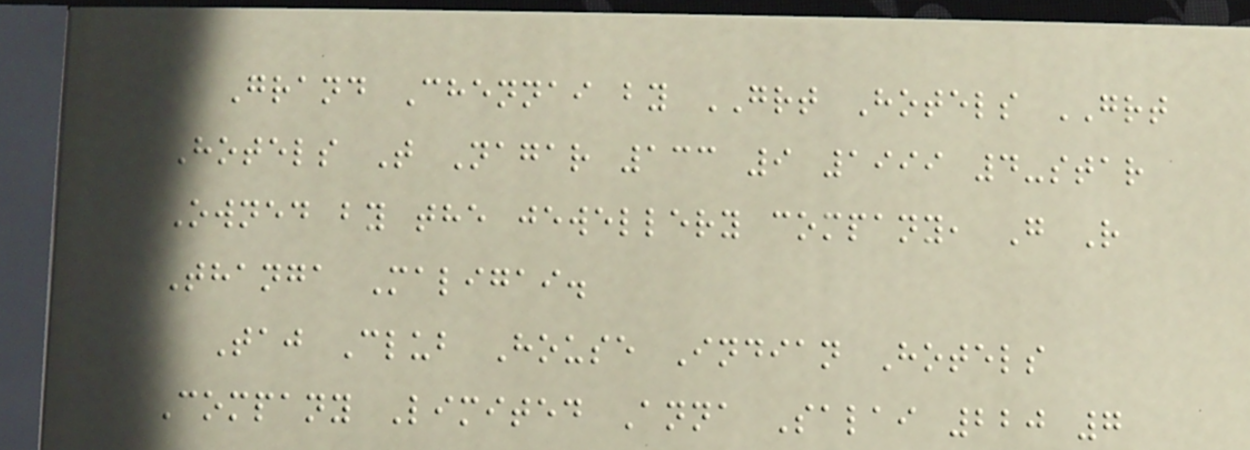Grand Chennai by GRT Hotels GRT
Hotels T Nagar 133 9 1999 4-star
Owned by the jewellery company, G R
Thanga Maligai.
Taj Club House Indian Hotels
Company Limited Anna Salai 220 7
